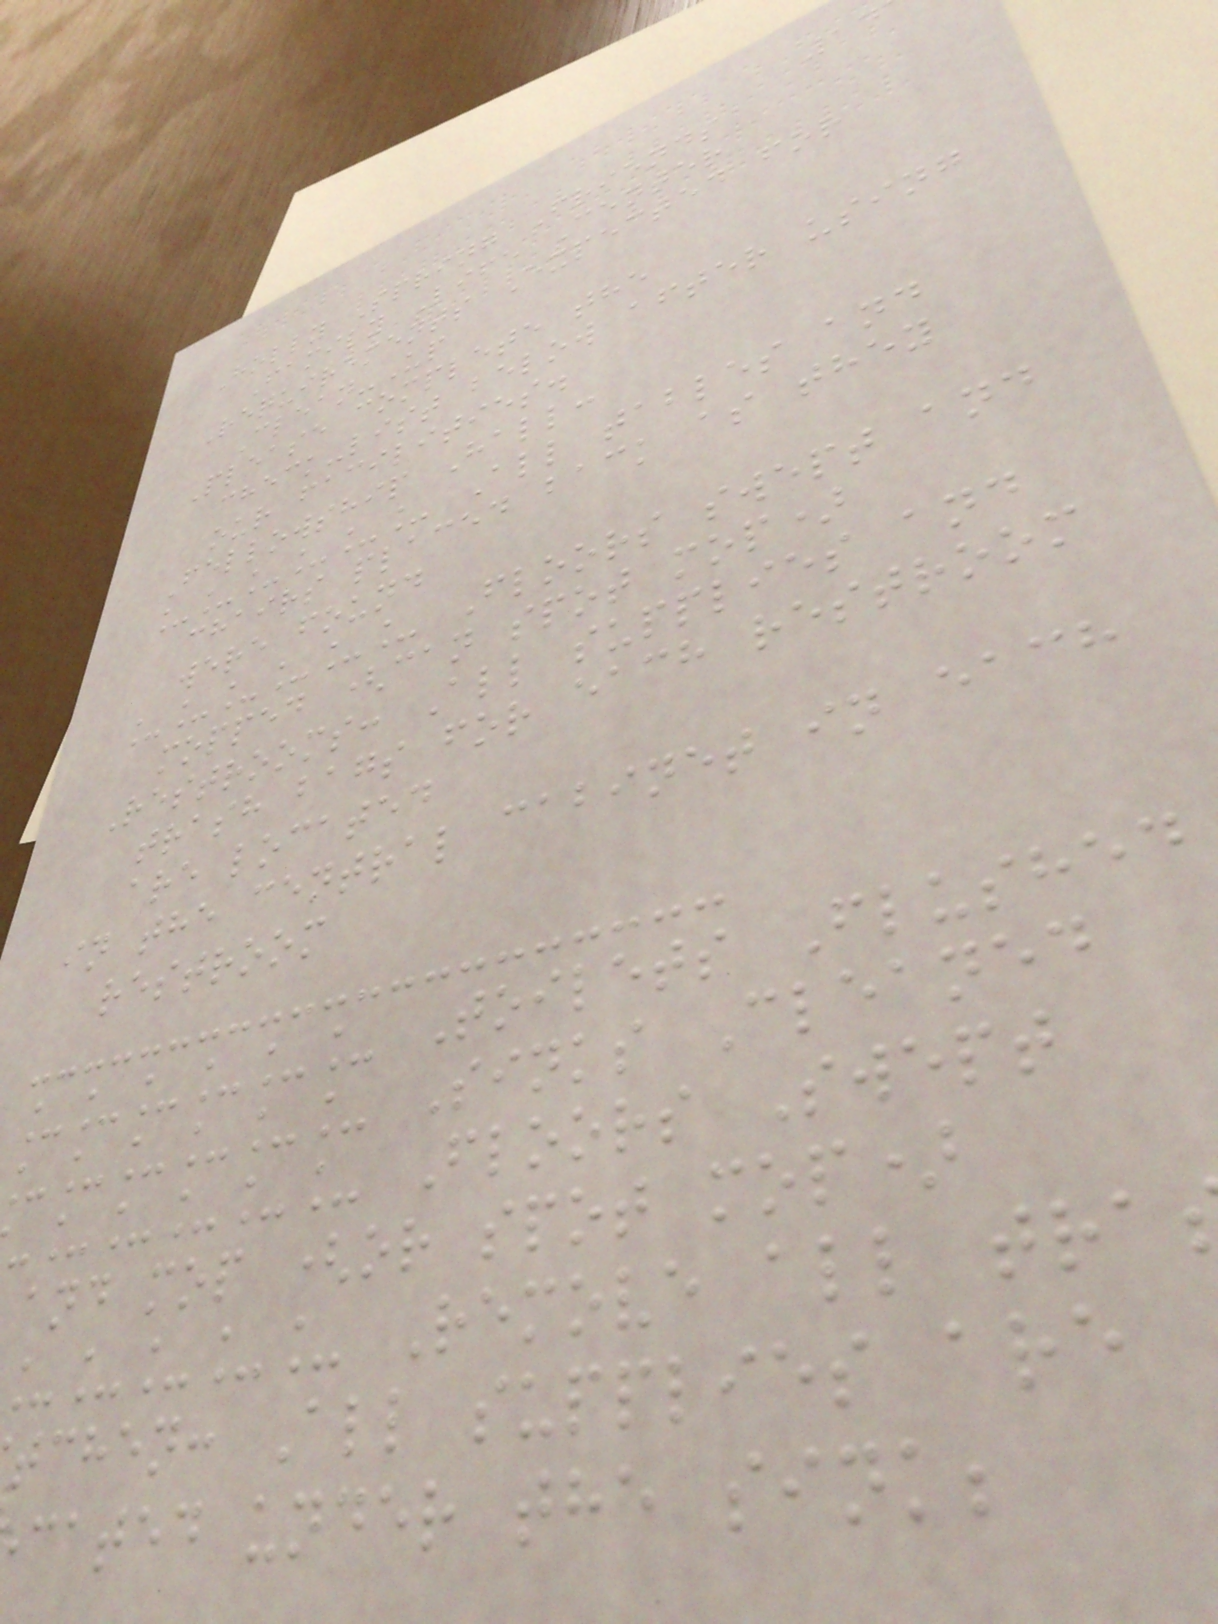Holly Spring Friends
Family Life Center
Requirements Expected for
Clean-Up
Please complete the
check-list below after using
our facilities.
Fellowship Hall:
______ All tables and
chairs placed back as they
were found
______ Floors swept and
mopped (can spot mop)
Restrooms: All supplies and
trash bags for each restroom
are located
in the central cabinet in each
restroom
______ Toilets Flushed
_____ Sinks Cleaned
_____ Floors Swept
and mop (or spot mop)
____ Remove all tra
tchen: All supplies are
cated under the sink;
